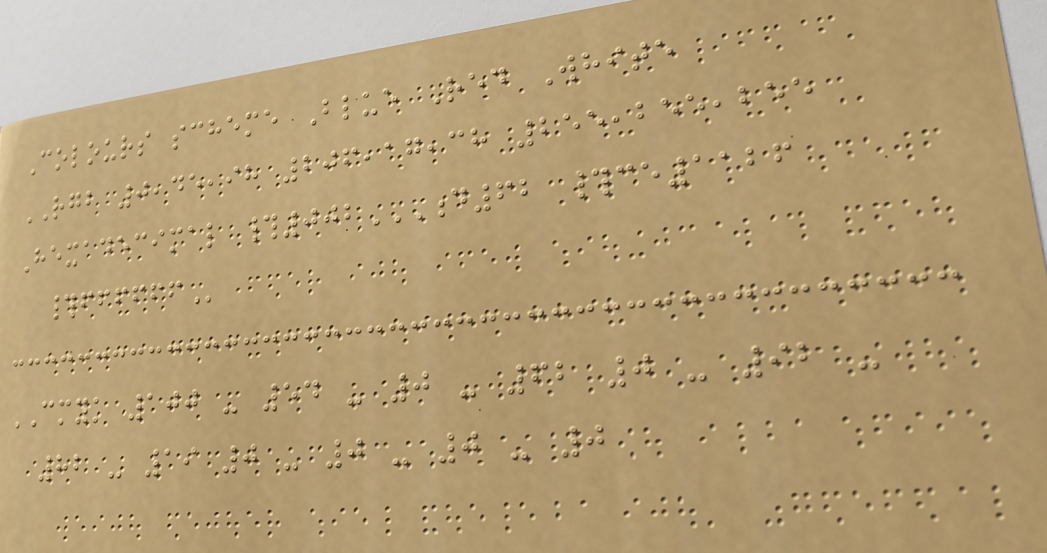Colours scheme Blue Red White
RGB 0,45,98 206,17,38 255,255,255
Hexadecimal #002D62 #CE1126
#FFFFFF
CMYK 100 - 54 - 0 - 62 0 - 92 -
82 - 19 0 - 0 - 0 - 0
